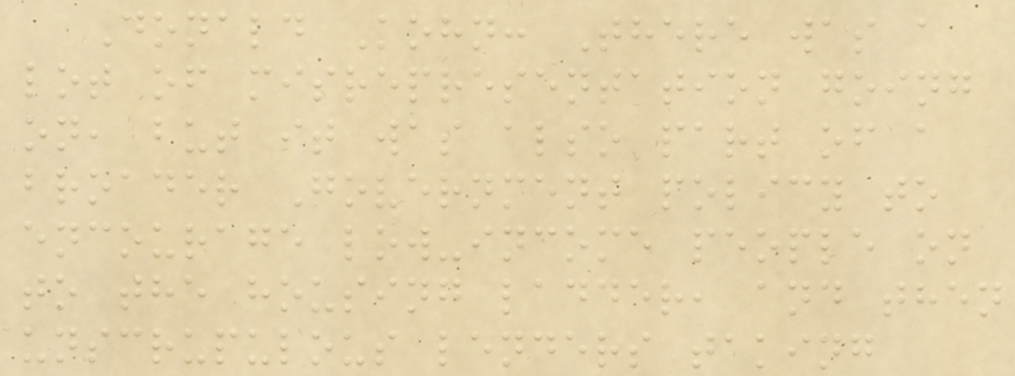Donald Kohn: There was a
lot of misrepresentation going
on, but it was also part of a
broader Government policy to
encourage low-income people on
to the housing ladder, and then
unscrupulous lenders taking
